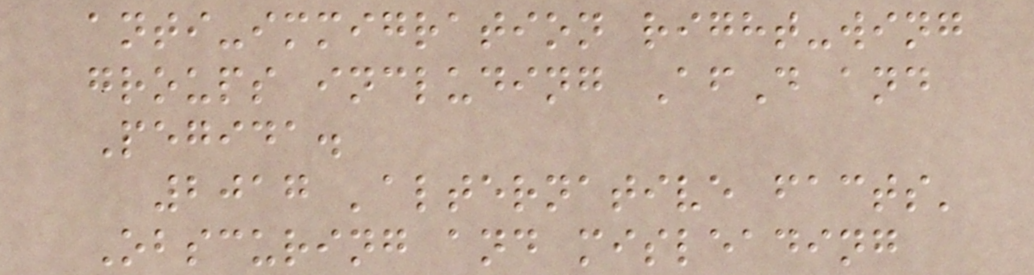anti-immigration right-wing
groups including AfD and
Pegida.
2017 'alternative facts'
Obscuring and misleading
